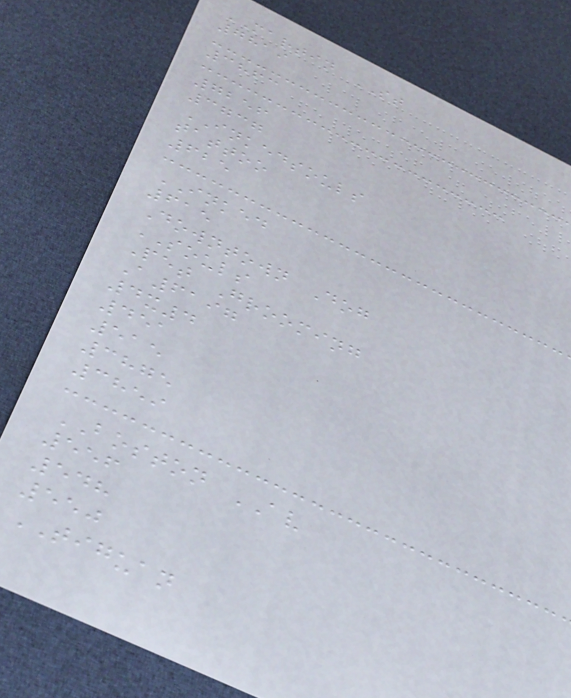MARTIN ST
7819
3863
7256
3737
INKEDSOULS
tattoo
625
INKED
615
Downtown Dog
SOULS
Pet Grooming
A6197
4x4
451
515
3875
3859
BOSTON AV
556
548
550
TIGUAN
